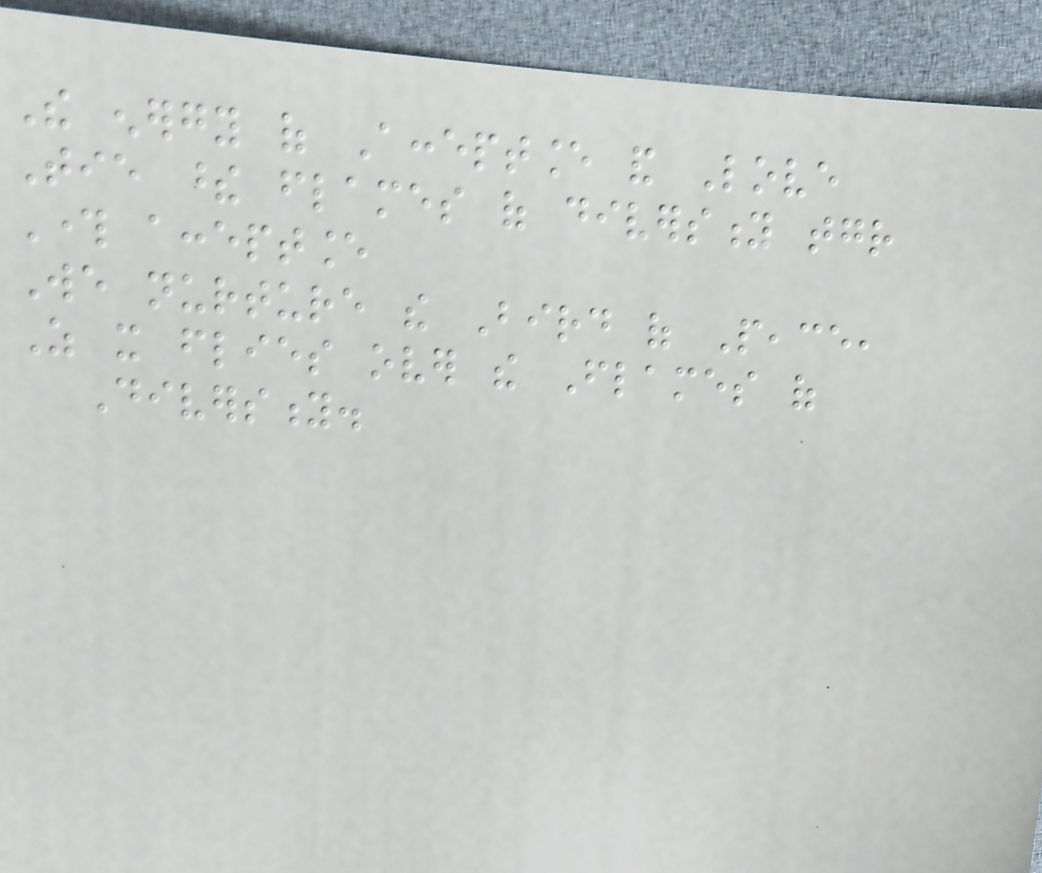The energy of Acceptance and Love
Tie these flames of diversity together
Through acceptance
We nurture the Bird of Peace,
As it flies over the Flames of
Diversity.
